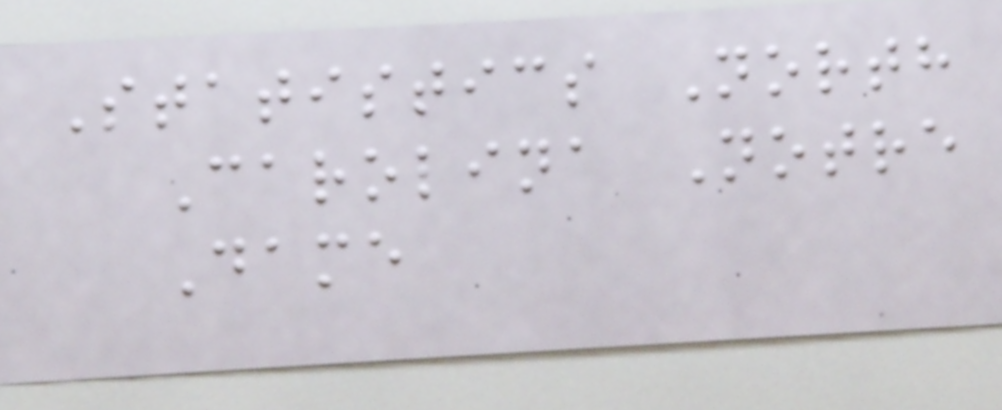Statistics North
Carolina Notre
Dame
